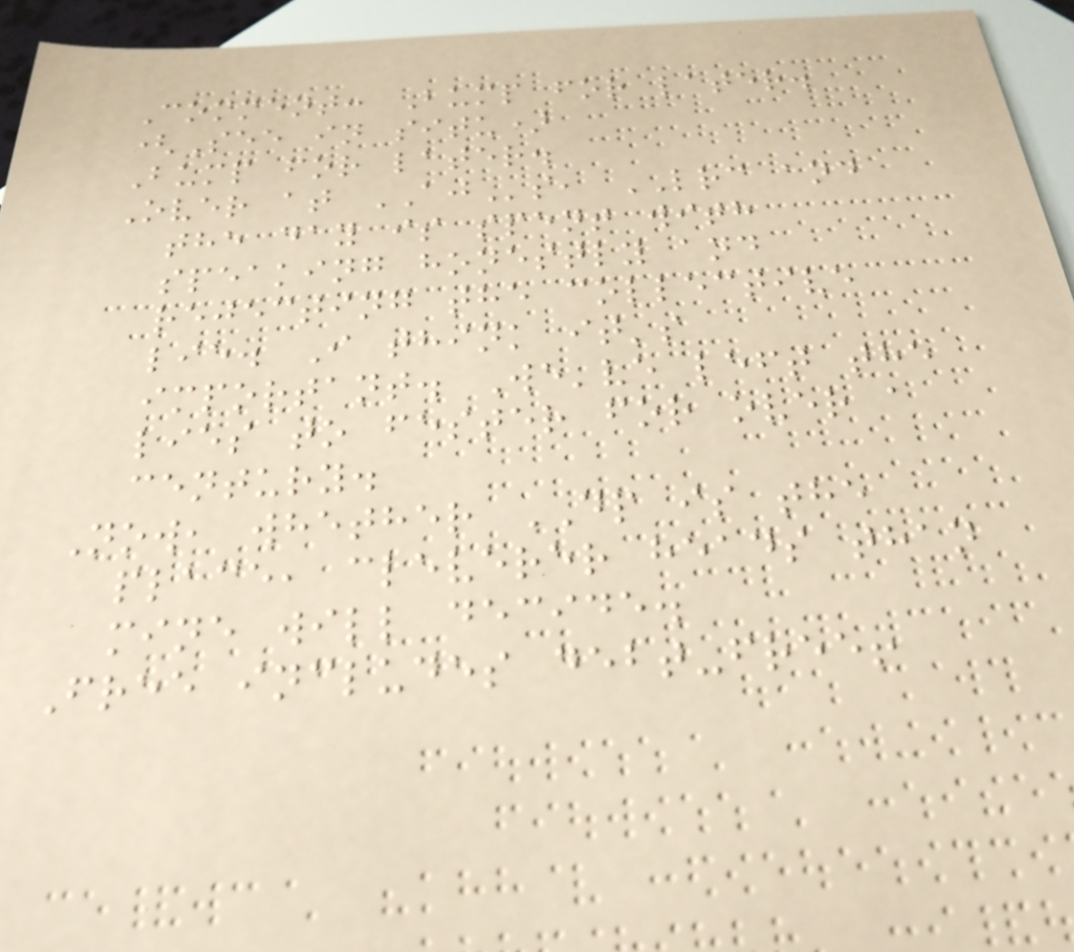Comment: Bump for later.
(See in situ)
Bump for later.
Over at AJs, LRC and
the day is spent with
speaking honestly and
rejecting the collective
lie. I think it's
important. We've left the
lies to fester for over a
century.
Now, whether DP is the
place, cleverer heads than
mine will decide.
Free includes debt-free!
